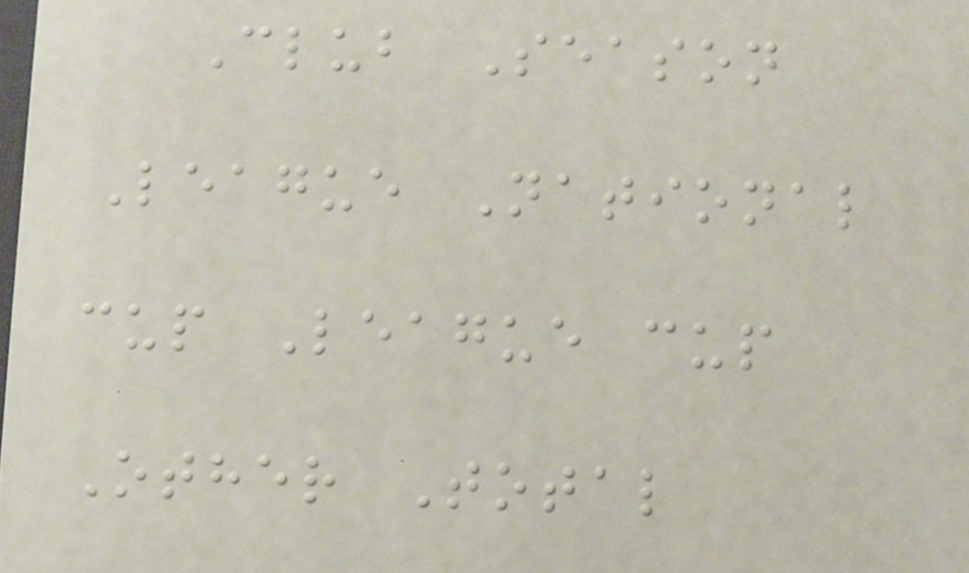Club Season
League National
cup League cup
Other Total
